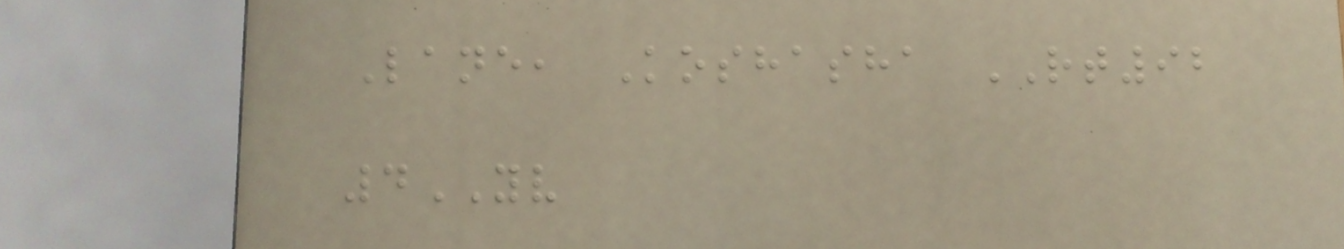Lane, Koshasha RT92
4YV
